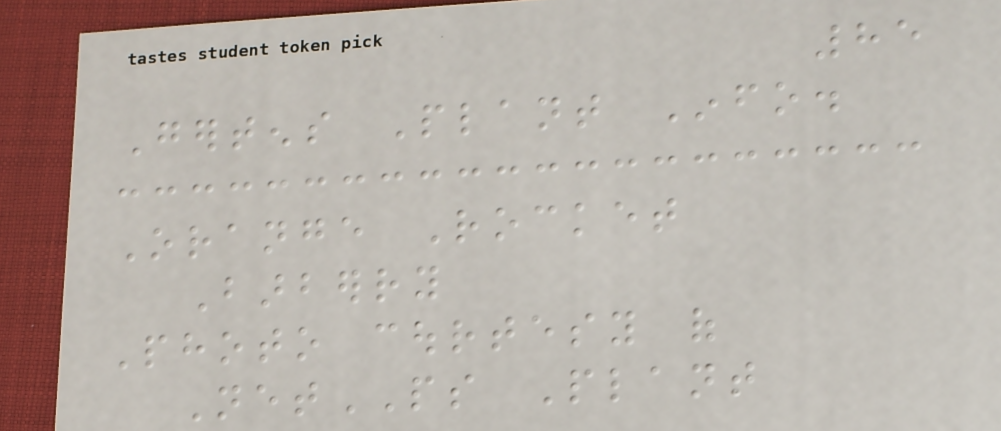85
Gertens Plant Info.
Orange Rocket
Barberry
Photo courtesy of
NetPS Plant
